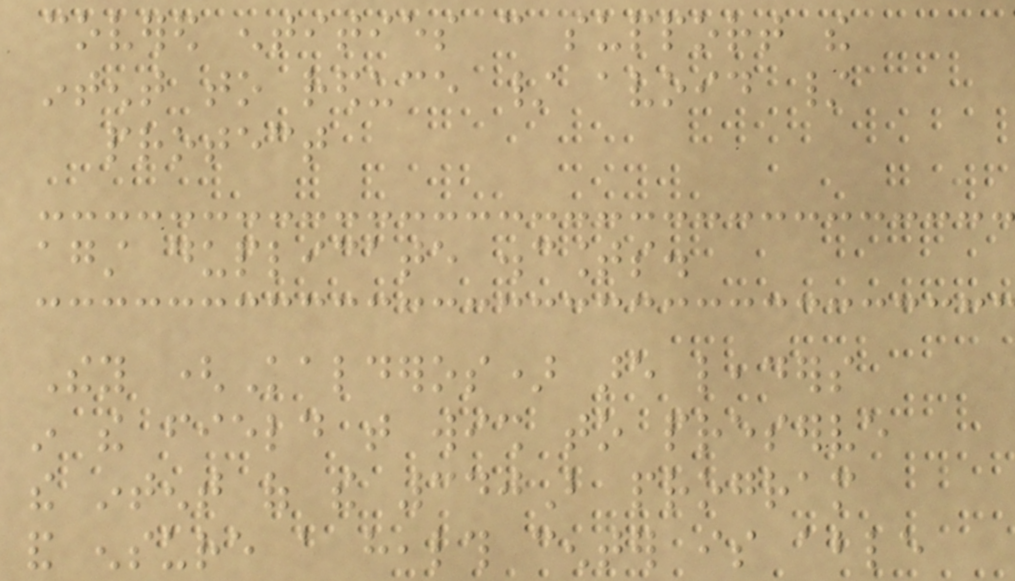covered entities can support the
intent to reduce / avoid /
protect
against duplicate discounts.
They (Kalderos) are leaders
in the field that wish to preserve
the intent of the 340B program
and ensure a health center is able
